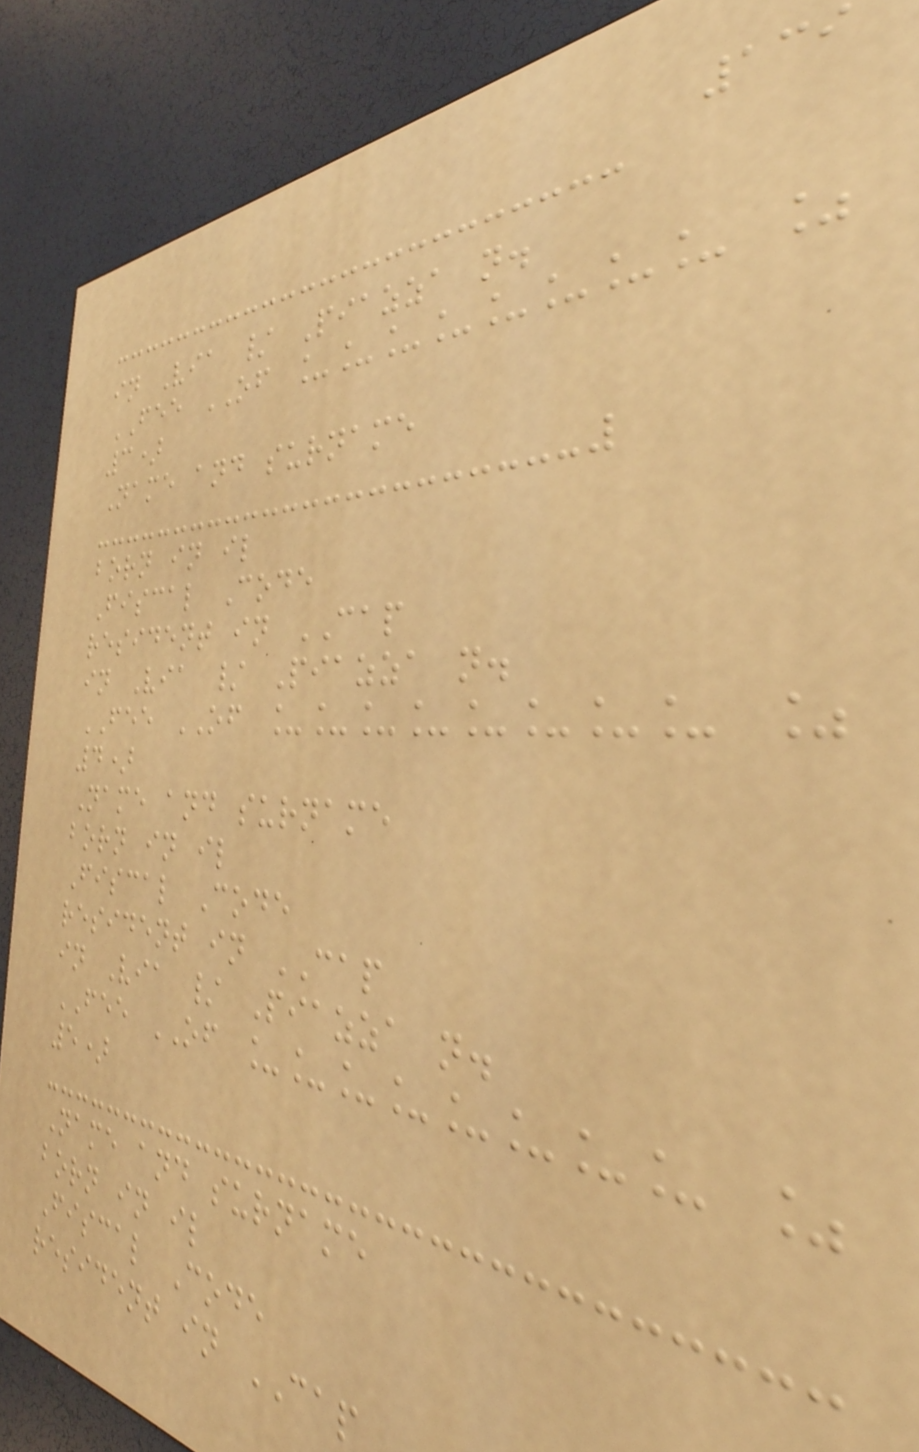139
in Via / Piazza n.
FEE OF ________ %
3)
Name and surname
born in il
Fiscal Code
resident in CAP
in Via / Piazza n.
FEE OF ________ %
4)
Name and surname
born in il
Fiscal Code
resident in CAP
in Via / Piazza n.
FEE OF ________ %
5)
Name and surname
born in il
Fiscal Code
resident in CAP
